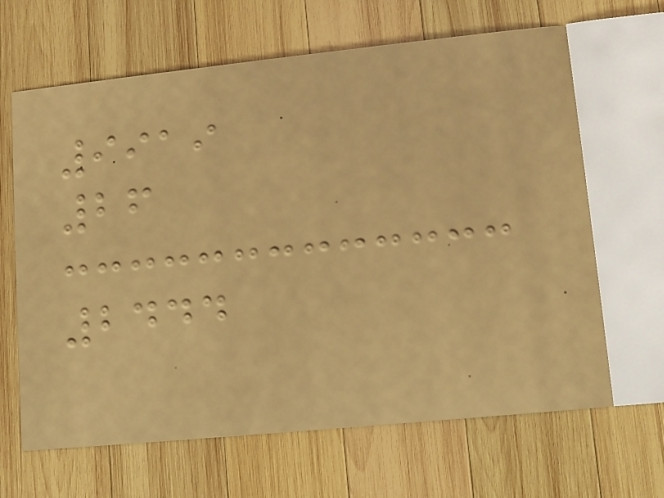9919
26
2444
